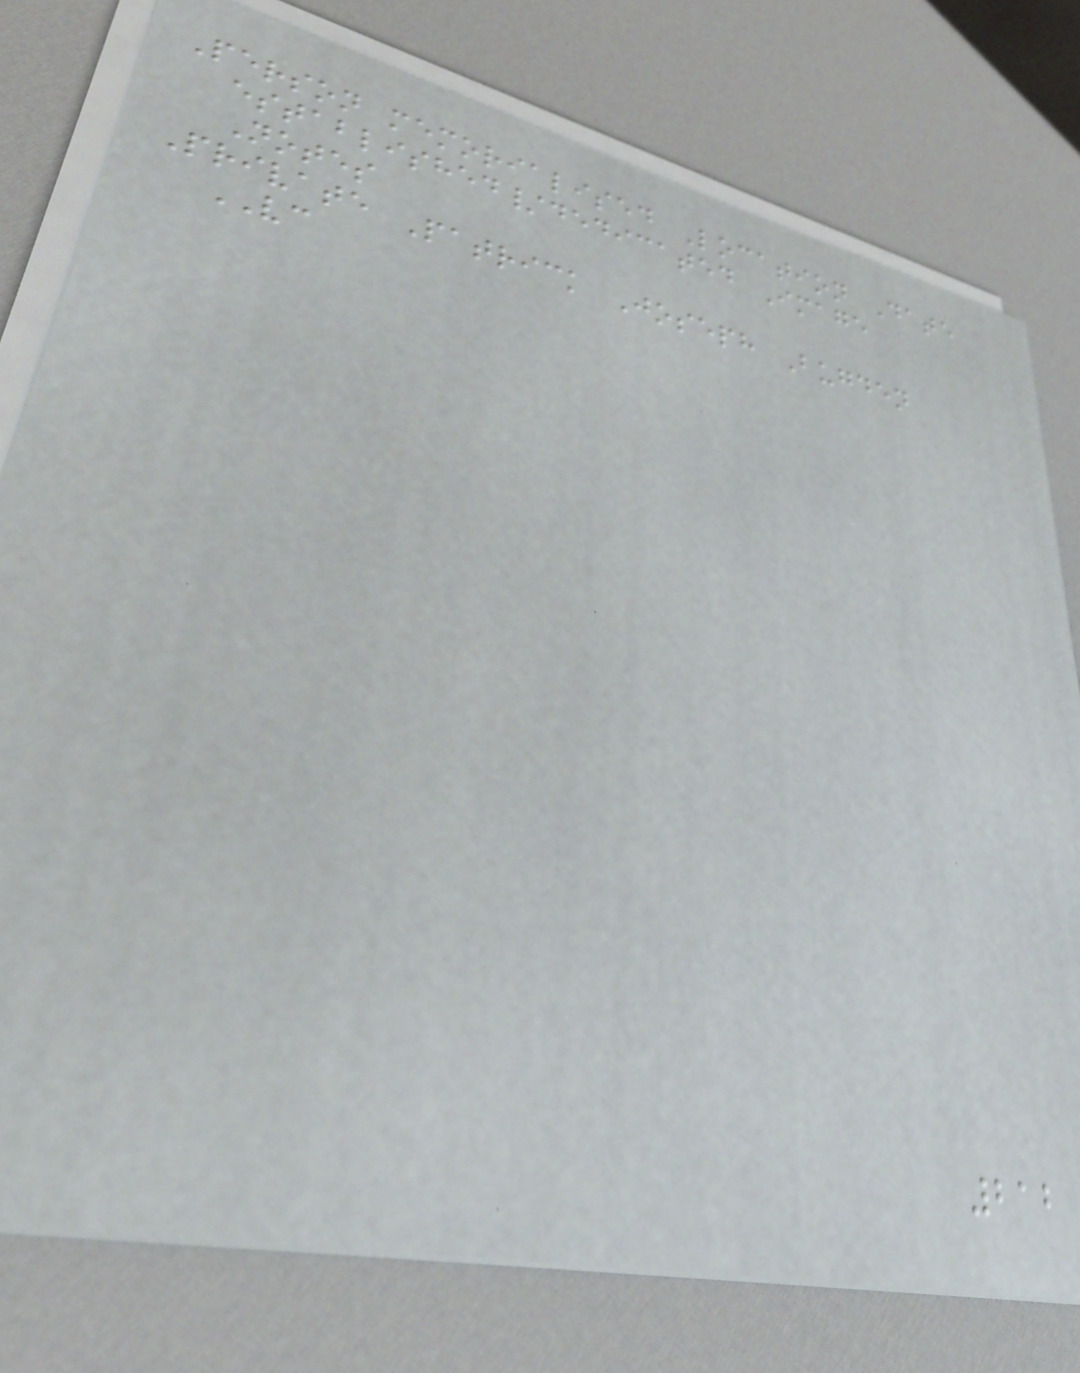Person memorialised Location Date
established/dedicated Image
Notes
Private Patrick Joseph Bugden
VC
212
